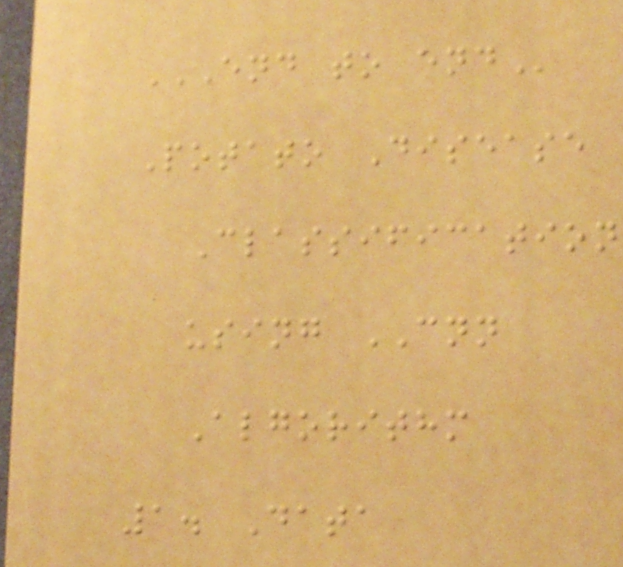END TO END
Potato Disease
Classification
using CNN
Algorithm
1. Data
